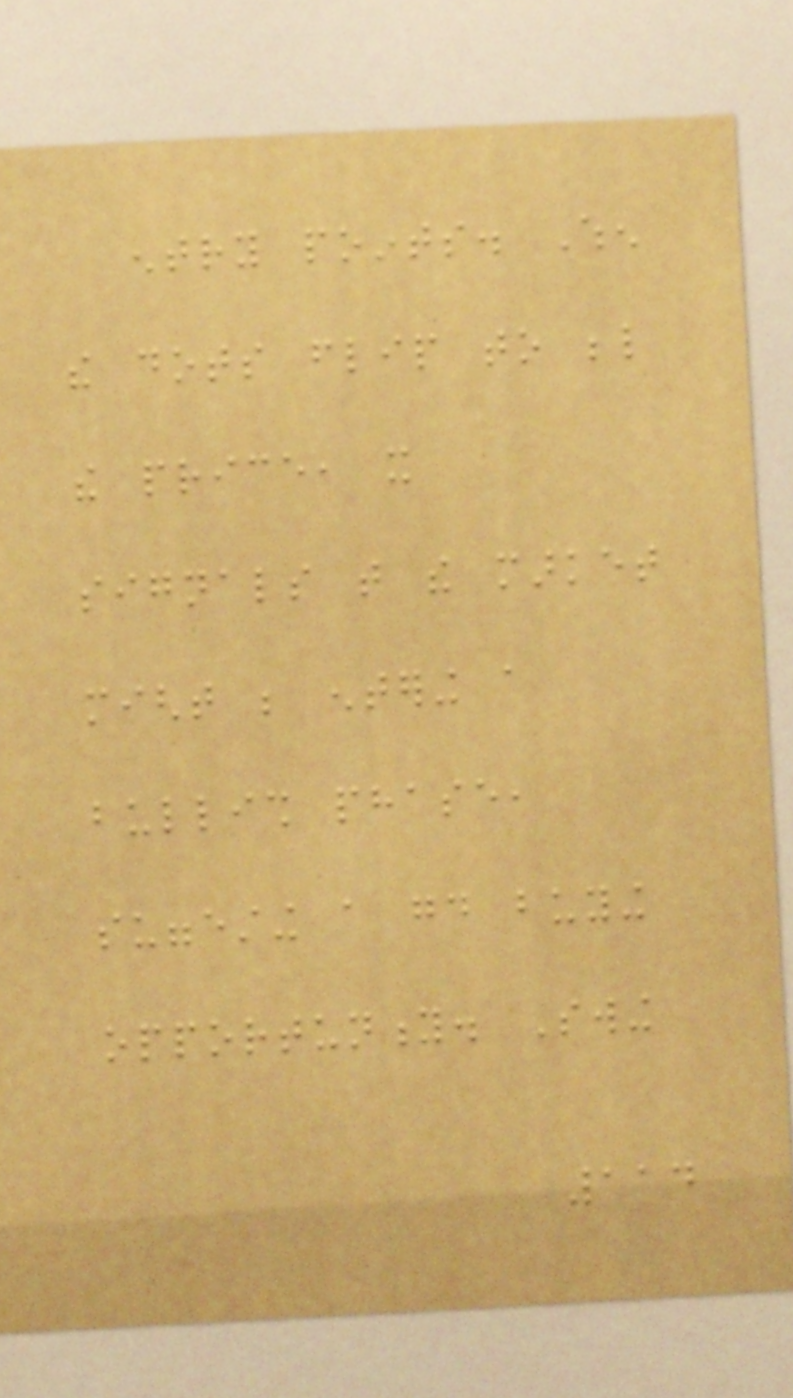entry points. When
the dots flip to below
the price, it
signals that the market
might be entering a
bullish phase,
suggesting a good buying
opportunity. Swing
114
